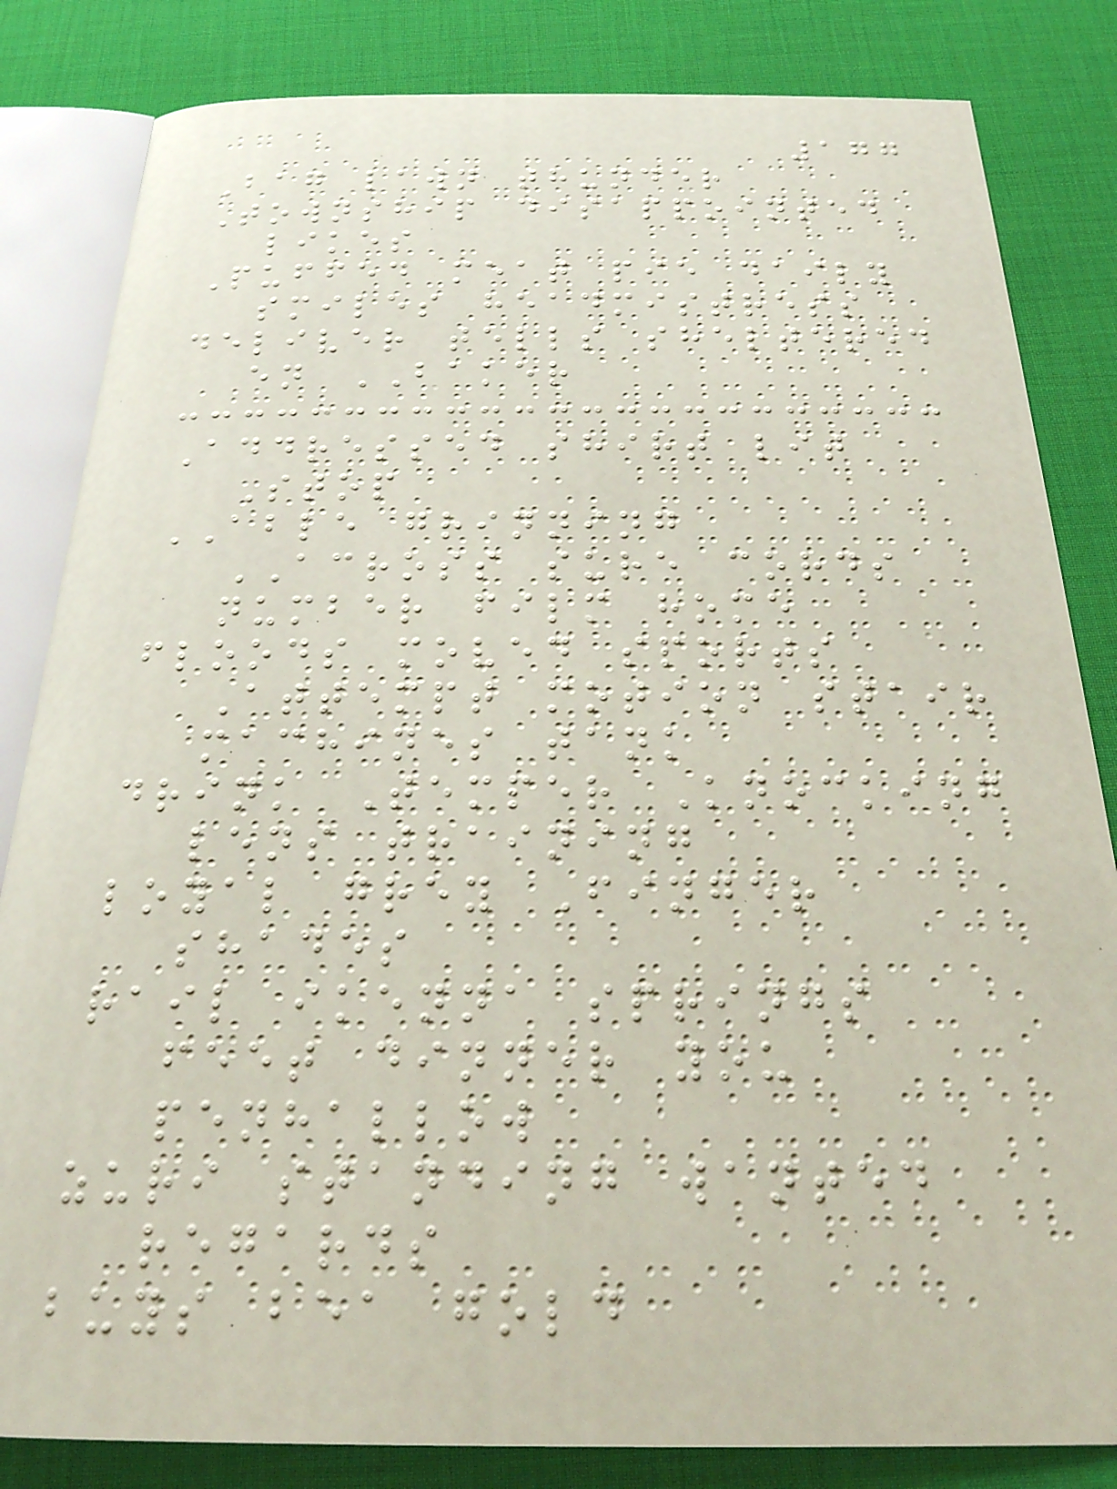177
Bag lawn thunder
Township disappointed
likes
Puffed meat pie daily
smiles headmistress
deliver tells sheltered
en BAKER
Addressed shirt lit
Stop
ABLE grinning
ACROSS sure cords
number film home
floods moved sports
Attempt motion stair
machines tank
drink Temper Knocking
lens training
loyal grey Finger
shades
rail ikenna springs
feet dinner you
penhallow
zuri standing wanted
regards
buys bea gold
